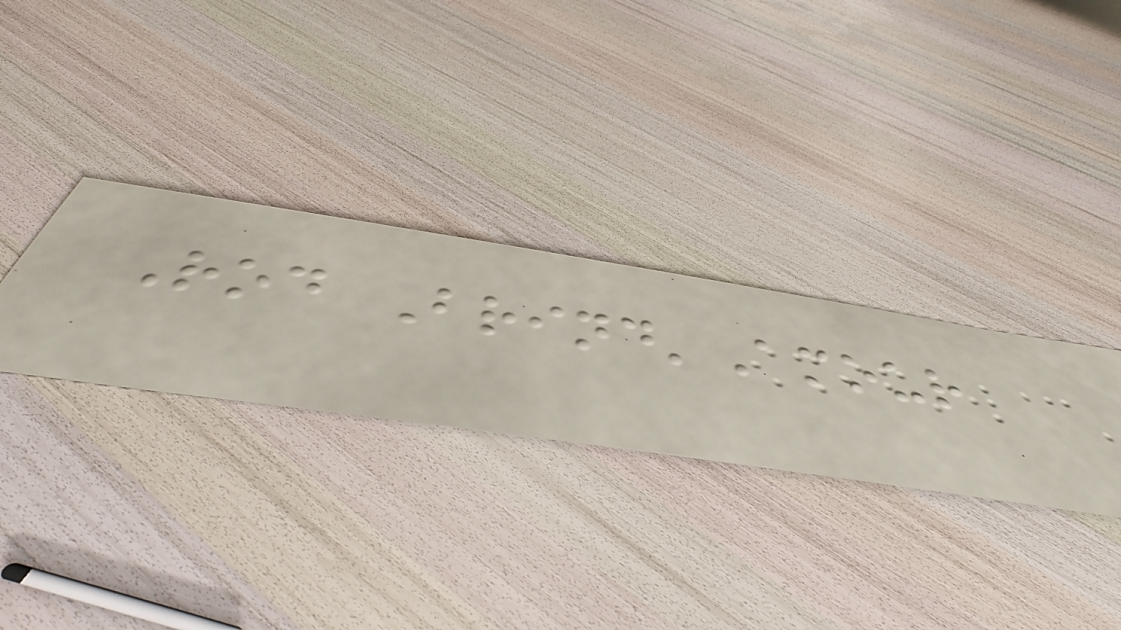Rod Brind'Amour
